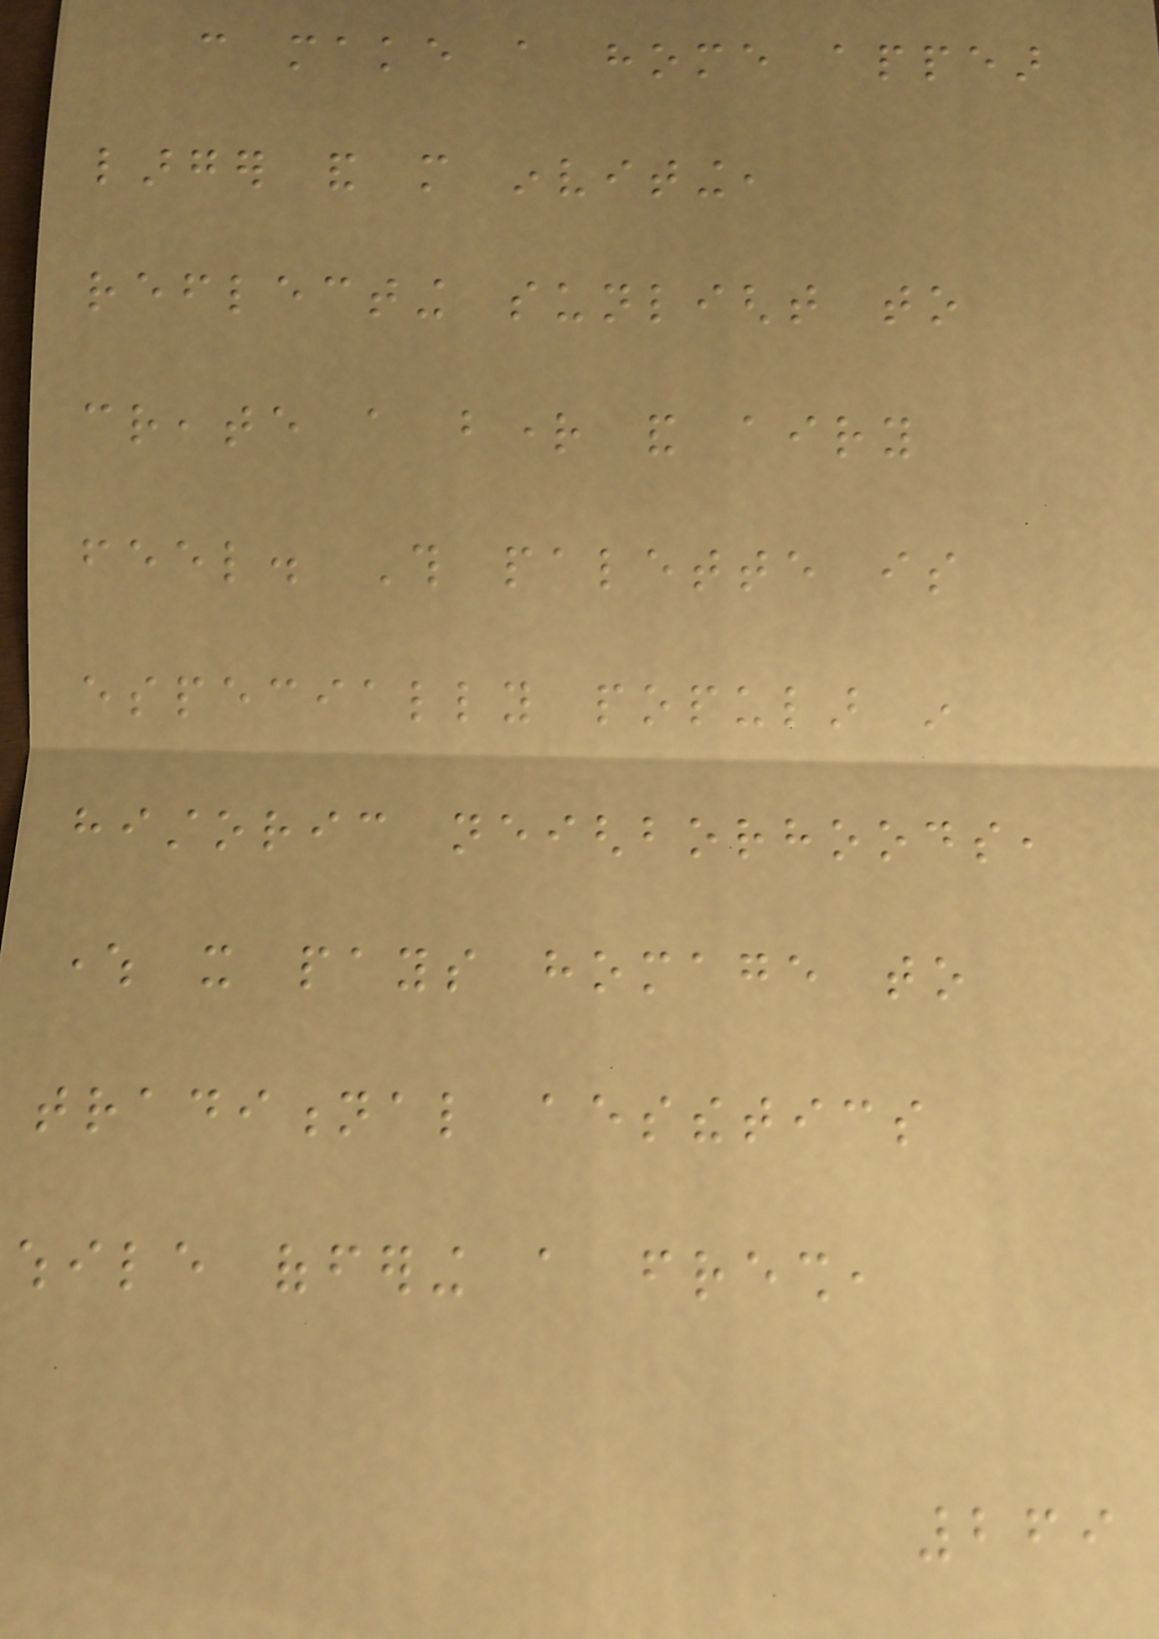can make a home appear
larger and more inviting,
reflecting sunlight to
create a bright and airy
feel. This palette is
especially popular in
historic neighborhoods,
where it pays homage to
traditional aesthetics
while offering a fresh,
269
